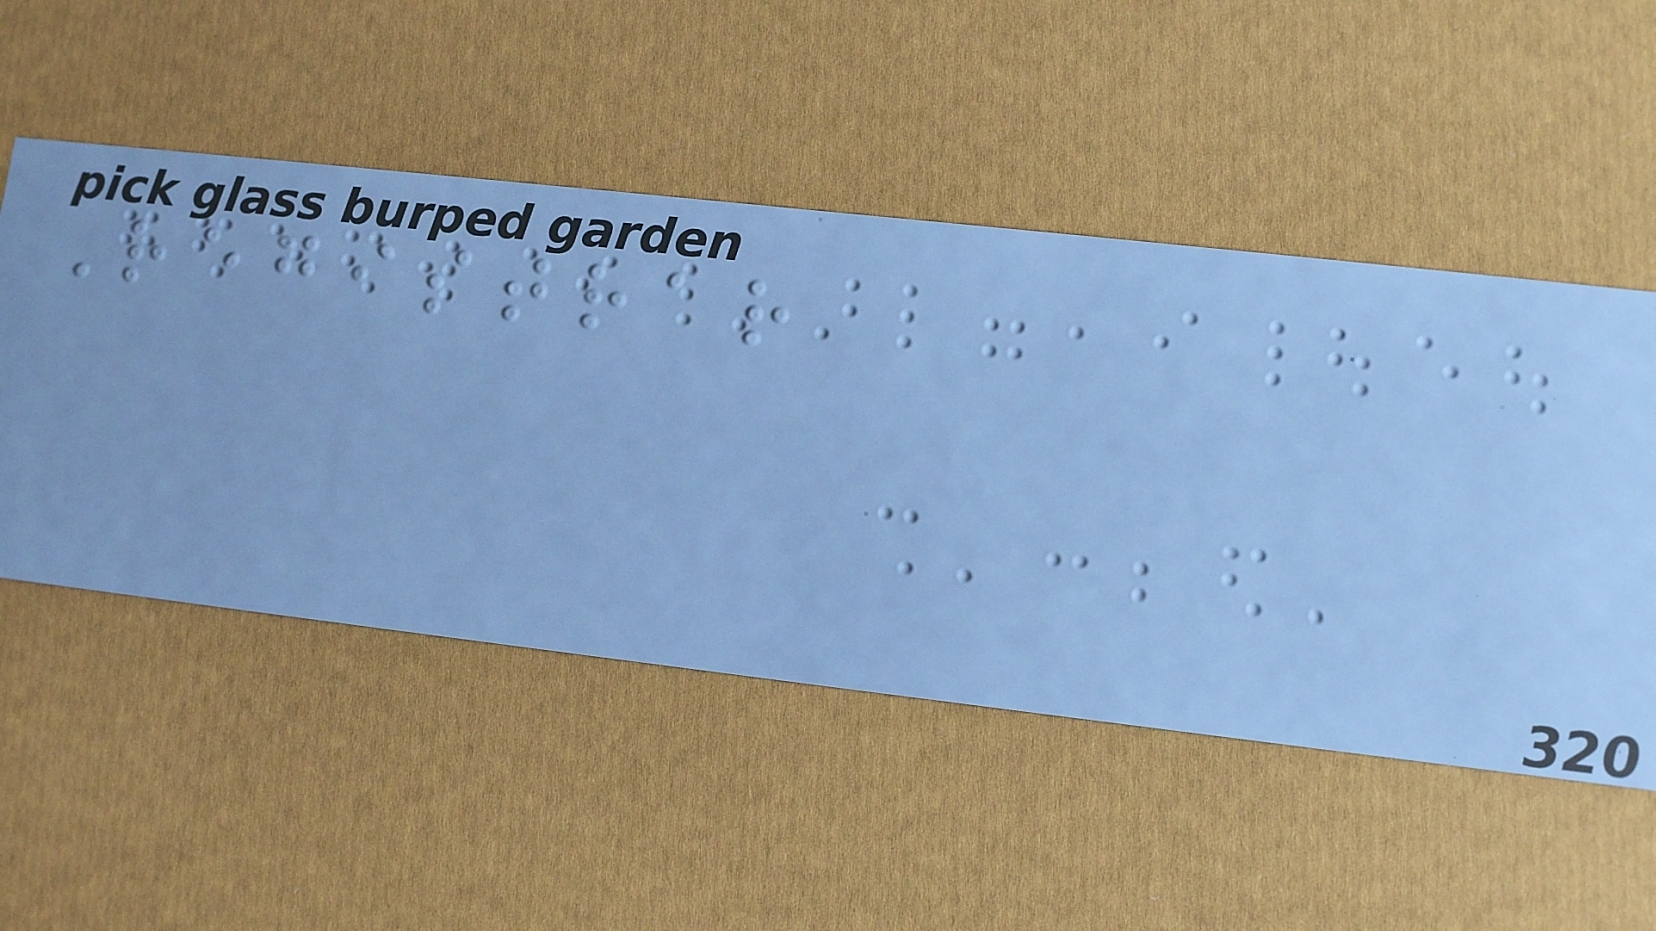Registrar
